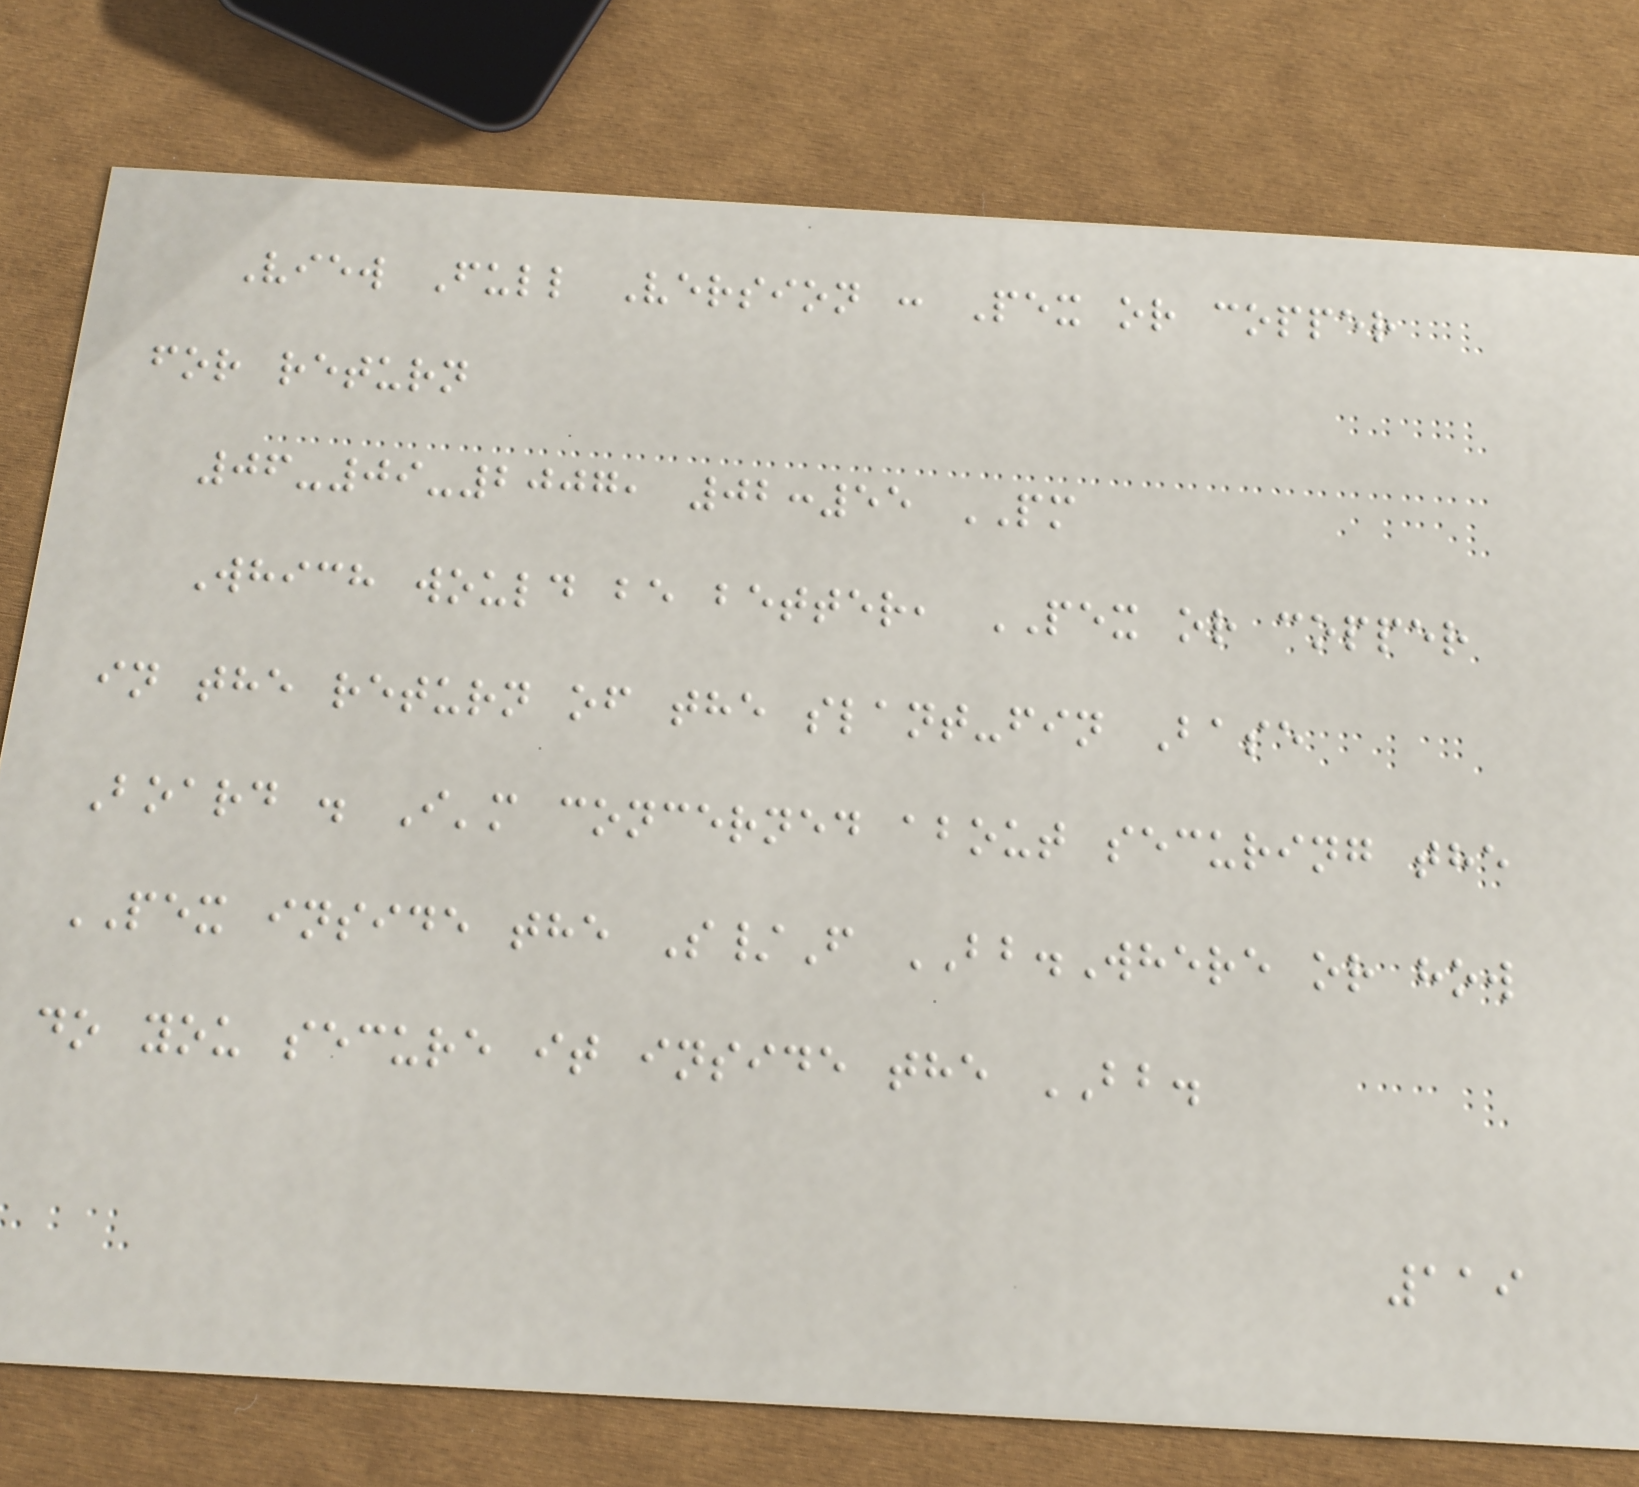View Full Version : Pex or copper
for return
06-09-2007, 02:55 PM
Which would be better, PEX or copper
in the return of the slant-fin Base
Board . I'm concerned about securing the
PEX inside the S/F BB.Where or how
do you secure it inside the BB.
119
